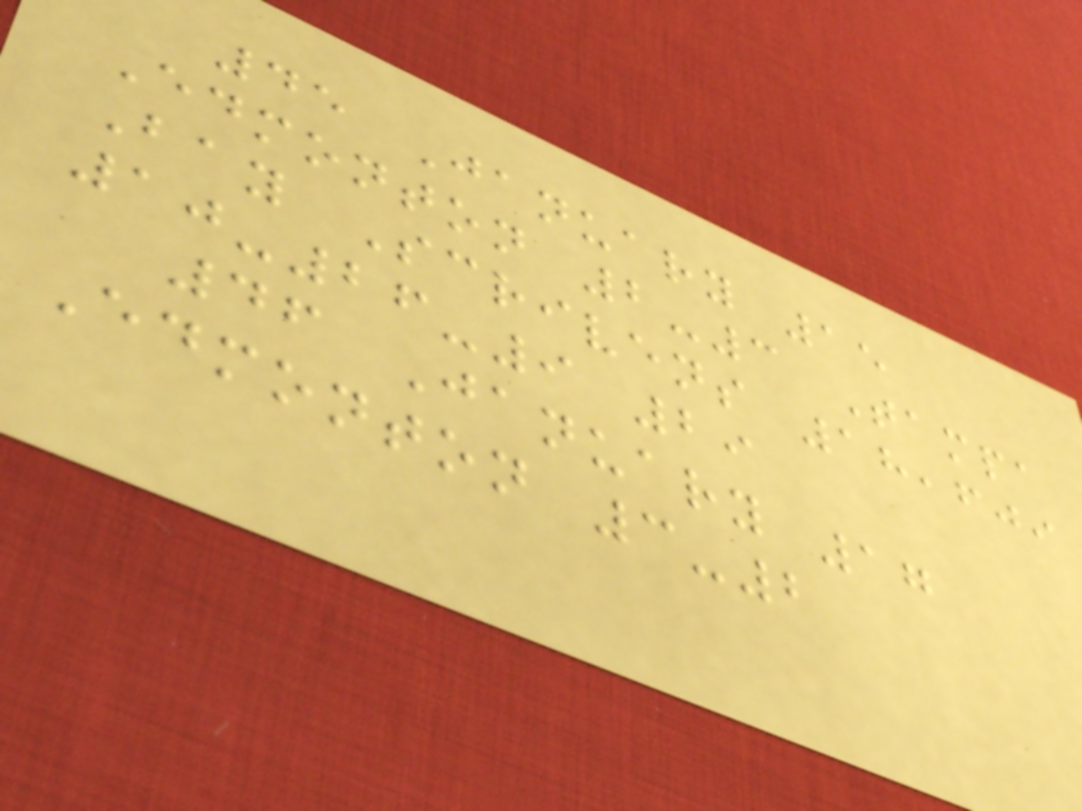45 January 15
Edmonton 2-3 Tampa
Bay Scrivens 18,609
10-26-9 29
46 January 17
Edmonton 3-2
